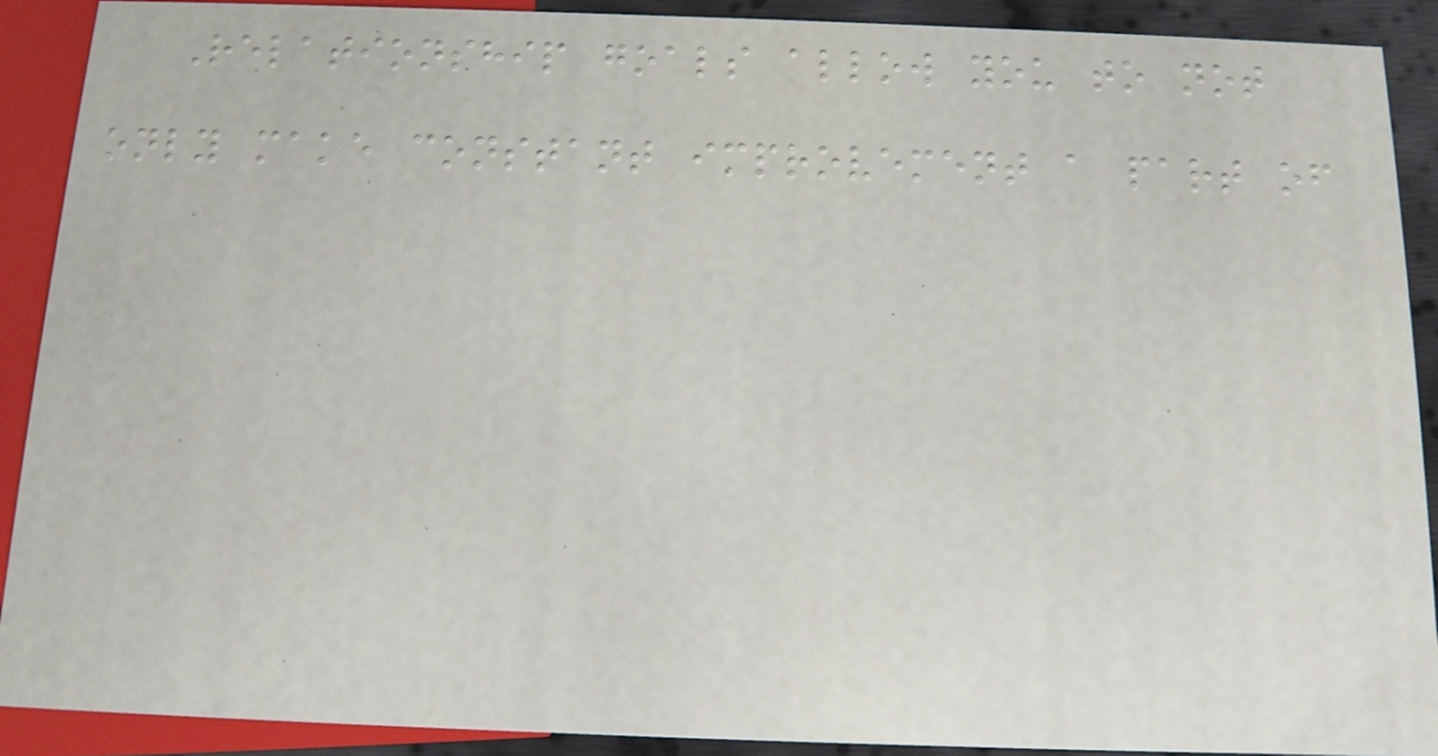Relationship goals allow you to not
only make constant improvement a part of
